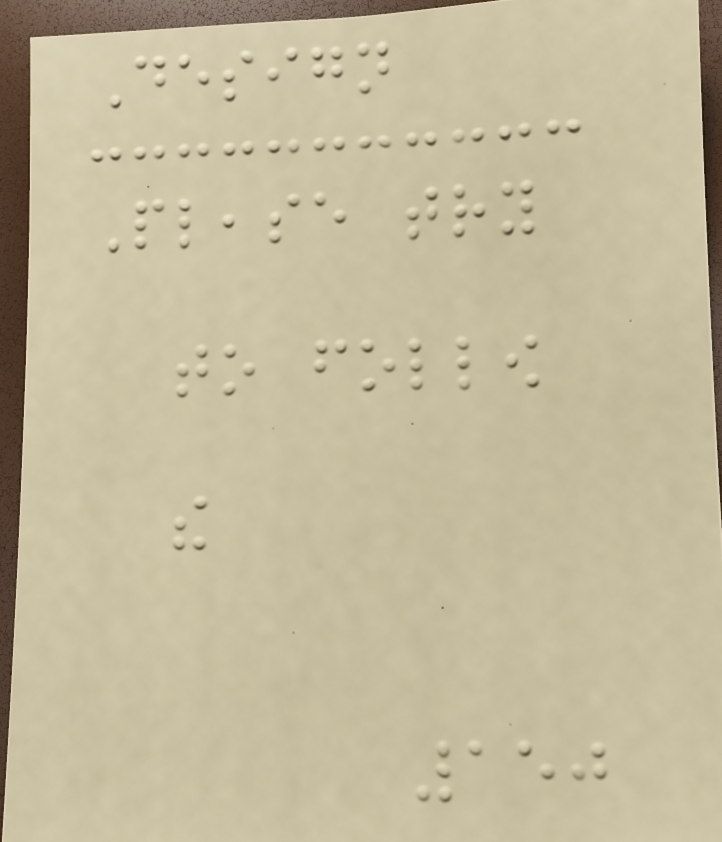Design
Please try
to follow
the
150
